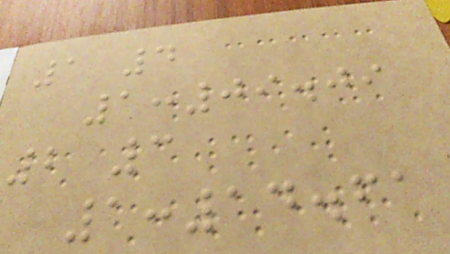1 4
1:09.09
2 3
1:14.61
